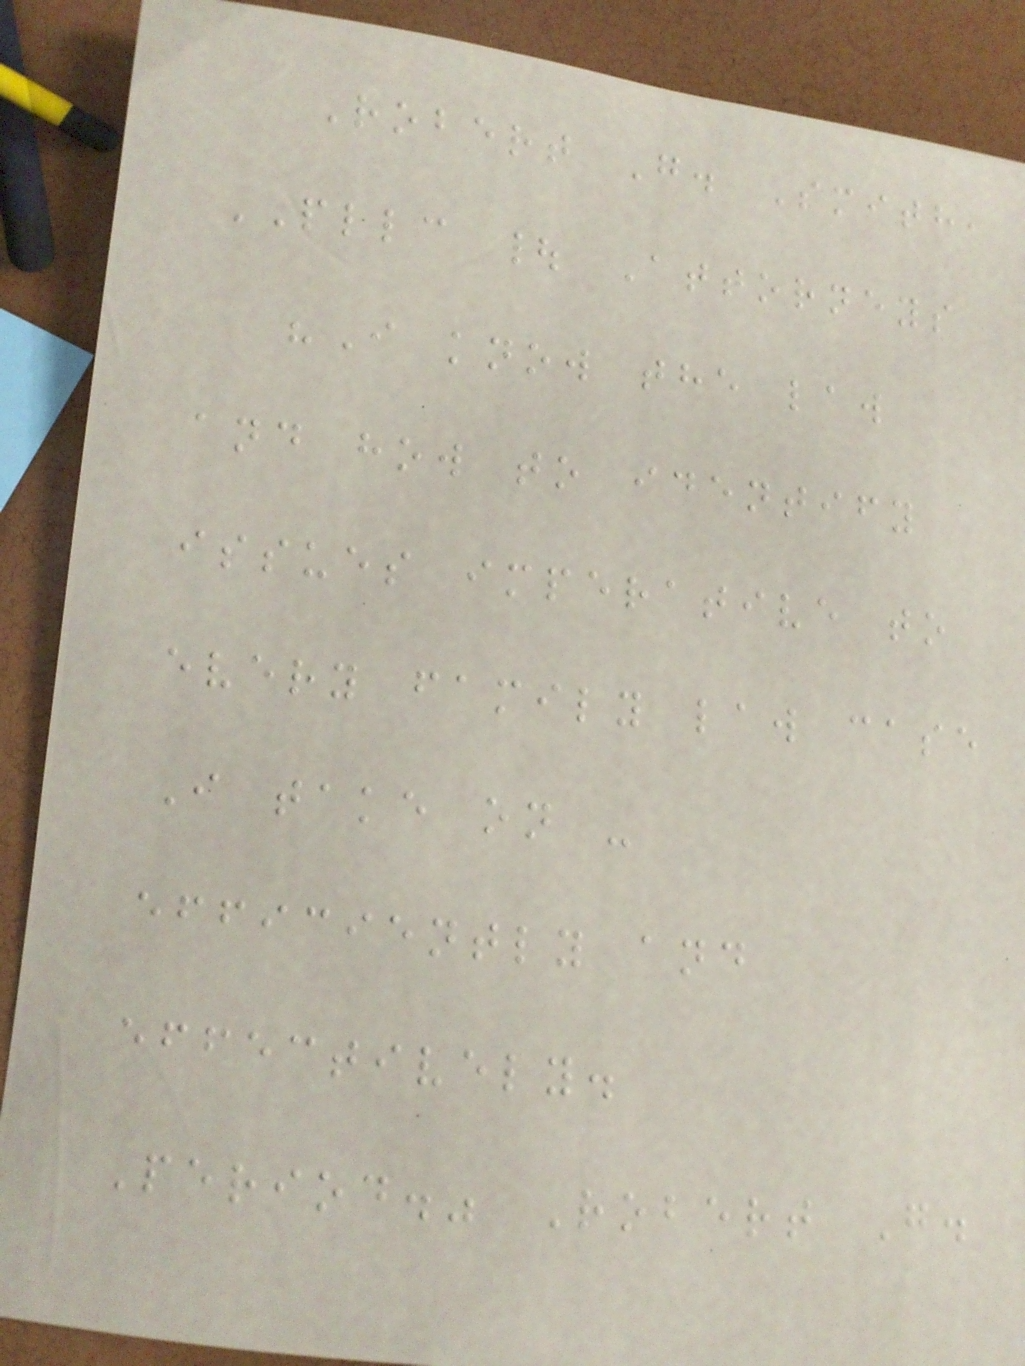Robert G. Smith,
PLLC | Attorneys
"I know the law
and how to identify
issues imperative to
every family law case
I take on -
efficiently and
effectively.
Period." Robert G.
